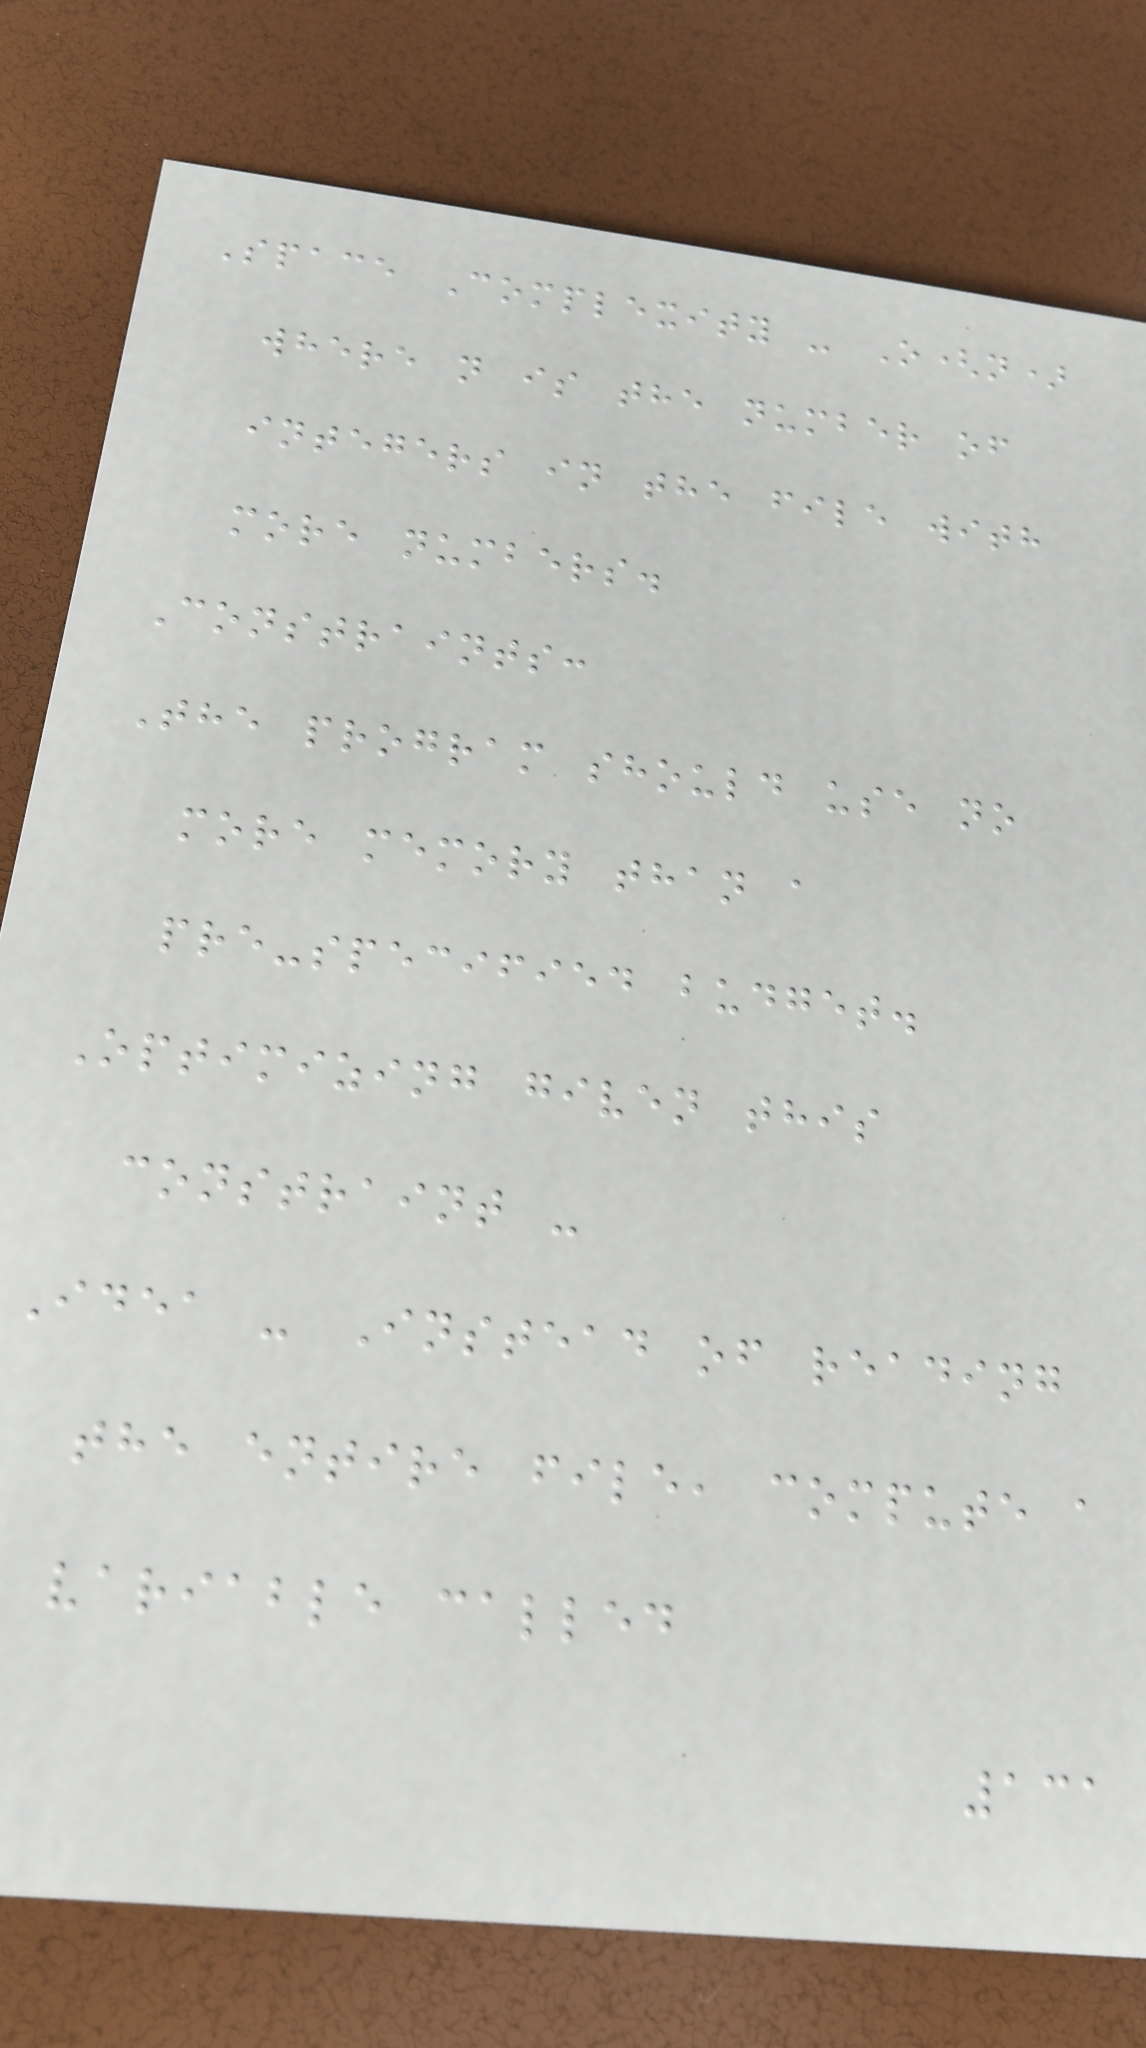Space Complexity - O(n)
where n is the number of
integers in the file with
more numbers.
Constraints:
The program should use no
more memory than a
pre-specified budget.
Optimizing given this
constraint -
Idea - Instead of reading
the entire file, compute a
variable called
131
